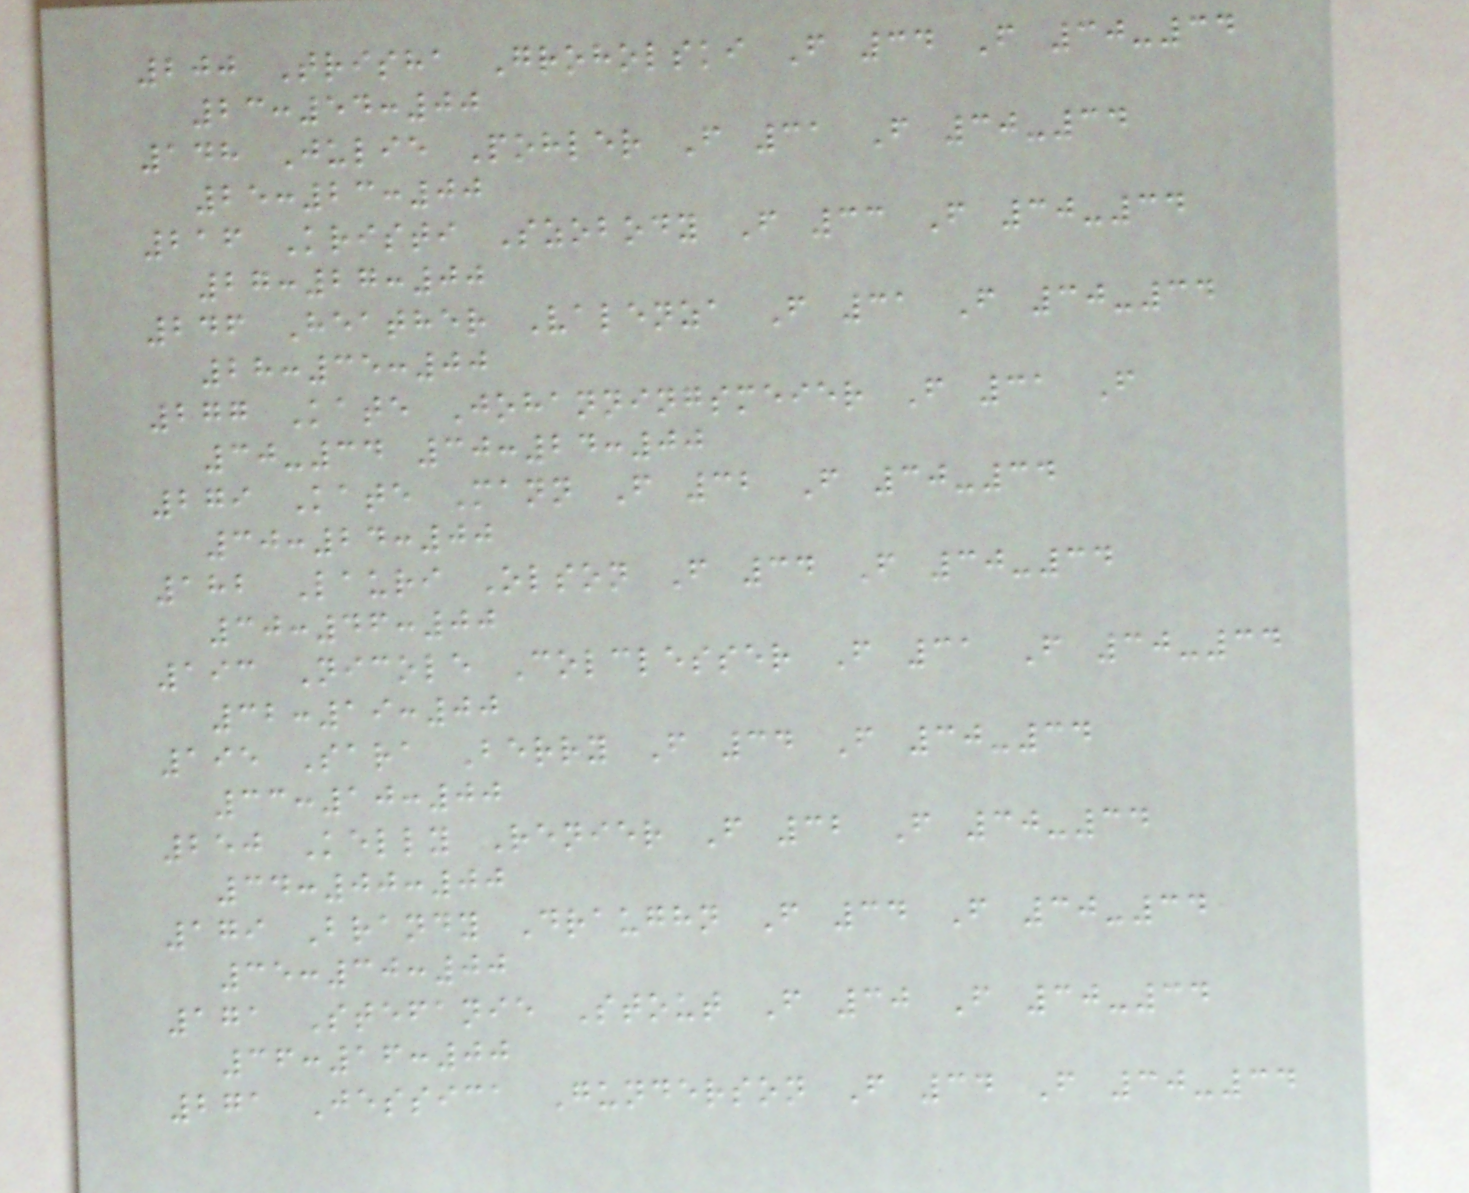200 Trisha Groholski F 34 F 30-34
23:54:00
148 Julie Pohler F 31 F 30-34
25:23:00
216 Kristi Szobody F 33 F 30-34
27:27:00
246 Heather Valenza F 31 F 30-34
28:35:00
277 Kate Johanningsmeier F 31 F
30-34 30:24:00
279 Kate Mann F 32 F 30-34
30:24:00
182 Lauri Olson F 34 F 30-34
30:46:00
193 Nicole Colclesser F 31 F 30-34
32:19:00
195 Sara Berry F 34 F 30-34
33:10:00
250 Kelly Renier F 32 F 30-34
34:00:00
179 Brandy Draughn F 34 F 30-34
35:30:00
171 Stefanie Stout F 30 F 30-34
36:16:00
271 Jessica Gunderson F 34 F 30-34
